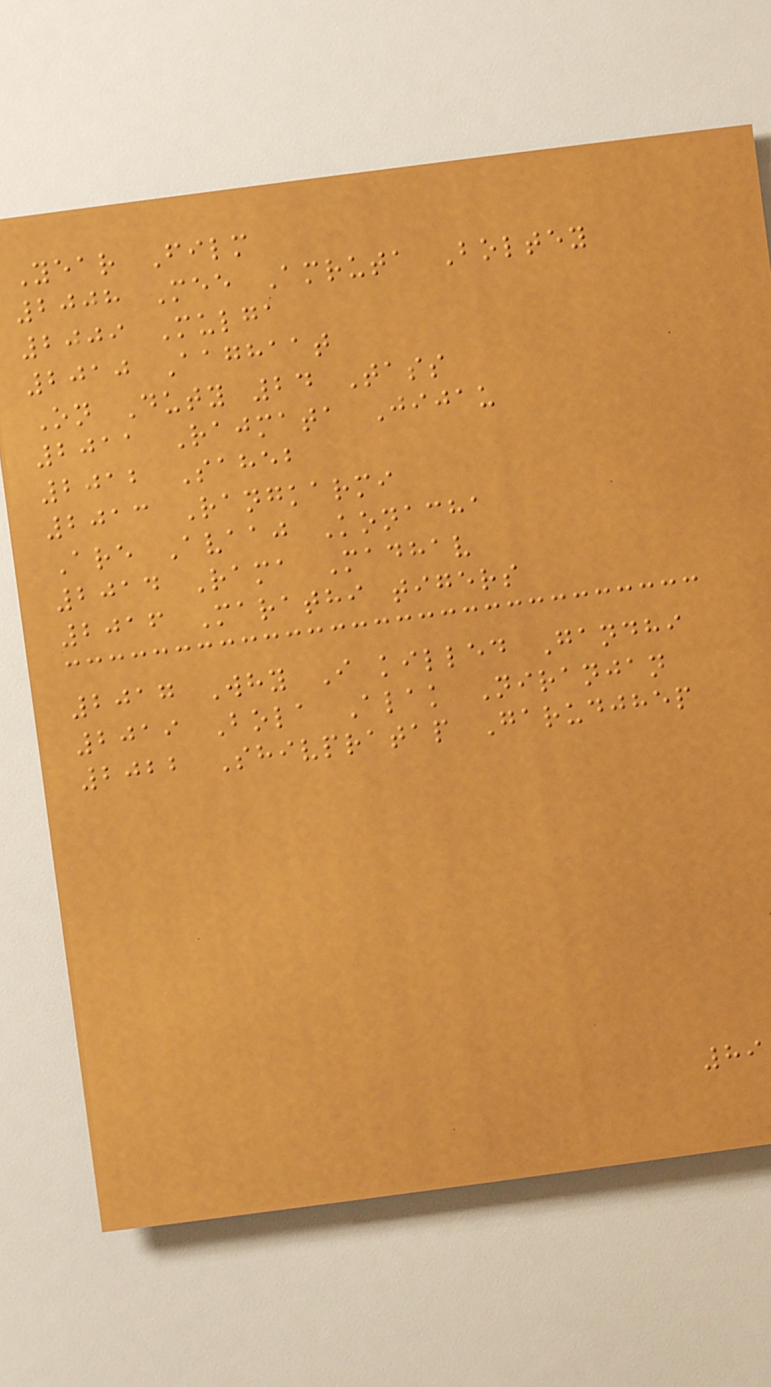Year Film
2008 Mee Amruta Boltey
2009 Mulga
2010 Aaghaat
On Duty 24 Tass
2011 Rajmata Jijau
2012 Saheb
2013 Rangkarmi
Are Avaaj Konacha
2014 Rama Madhav
2016 Marathi tigers
2017 Why I killed Gandhi
2019 Bola Alak Niranjan
2022 Shivpratap Garudjhep
89
